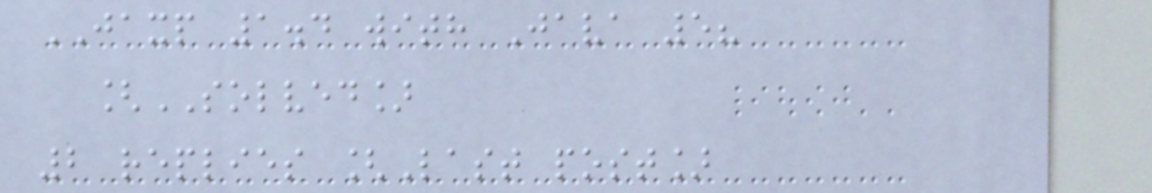JAXP 1.4 with Java 5?
[SOLVED]
2 replies [Last post]
